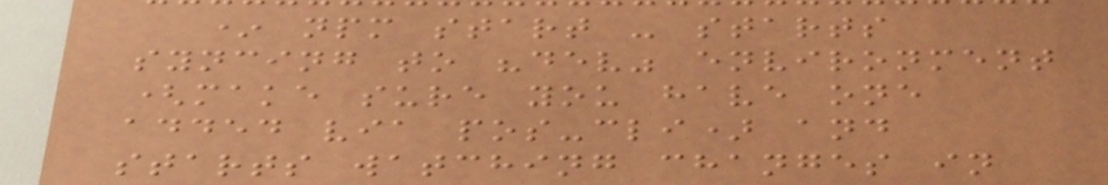* npm start - starts
syncing to "dev" environment
(make sure you have one
added via pos-cli) and
starts watching changes in
